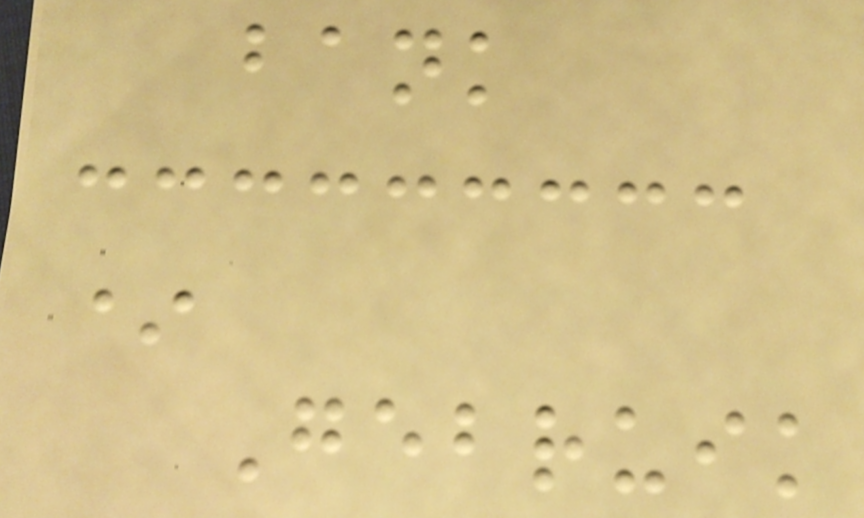bank
*
Gebruik
